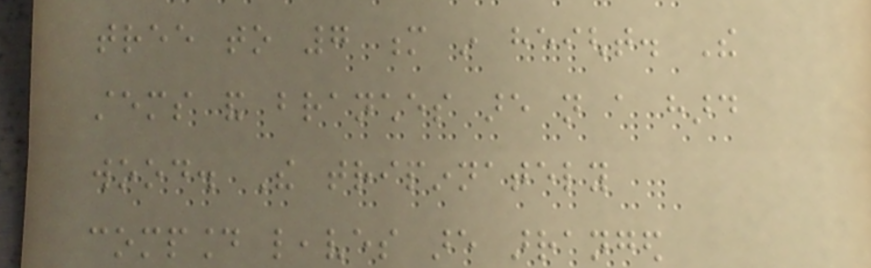tree to 7 m in height. The
stems and branches are not a hard
wood. The tripinnately
compound leaves are arranged
